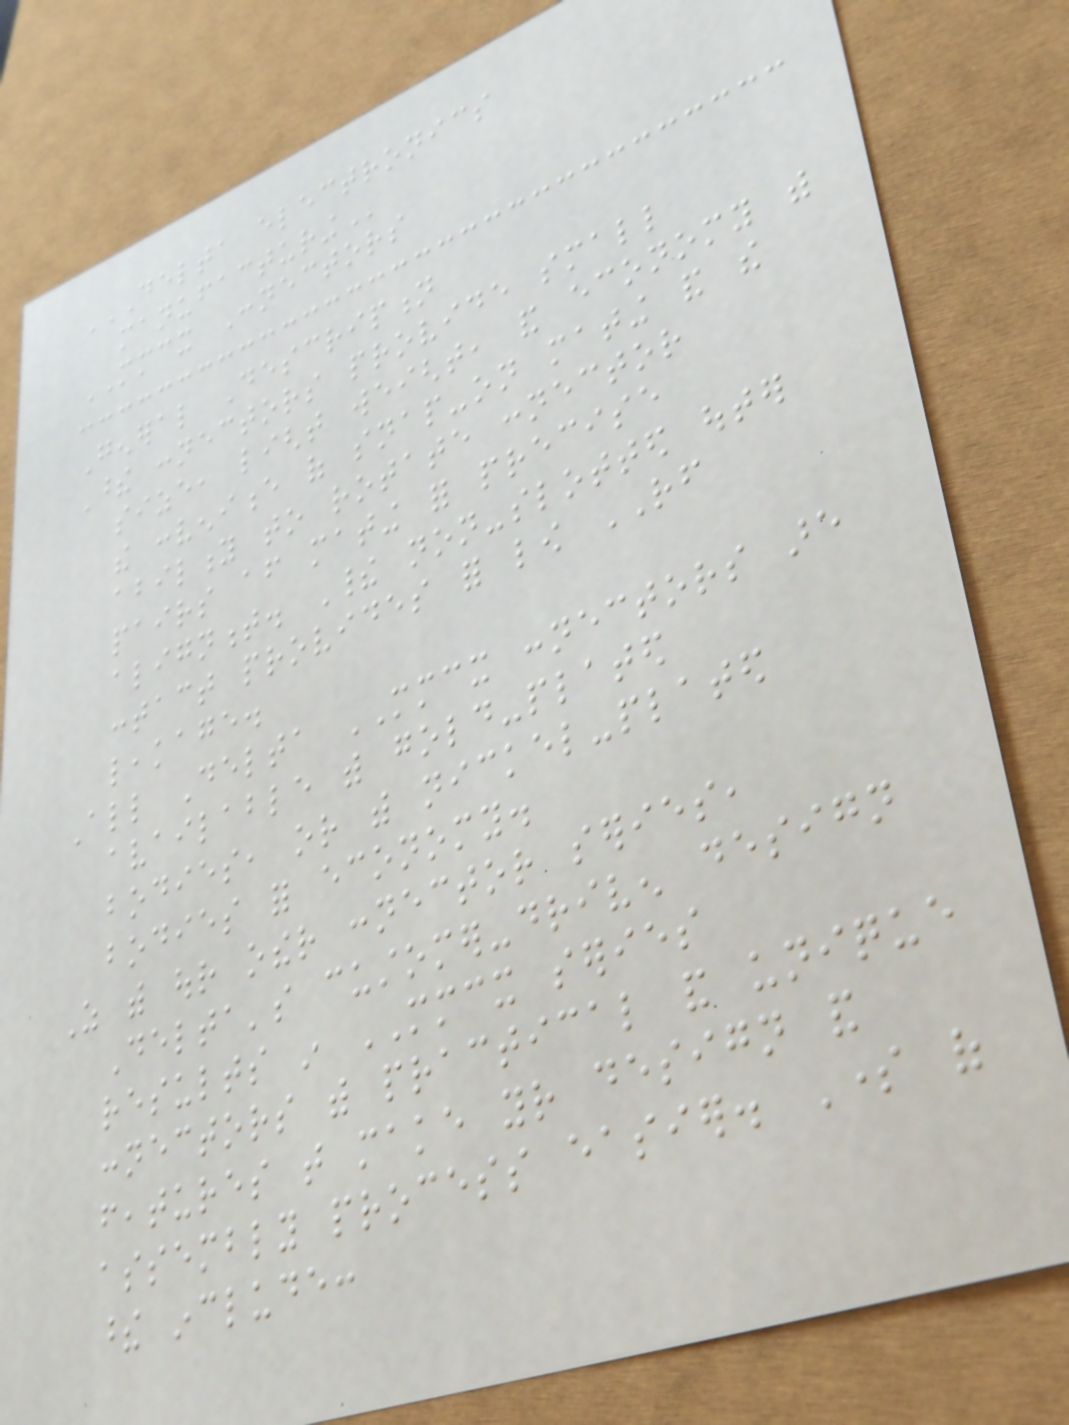DELTA ELECTRONICS
MANUFACTURING
MMCX Connectors
General Description
These connectors provide small
size, light weight, and economy with
the convenience of snap-on mating and the
ability to rotate connector
pairs after mating for precise
alignment. Their non-slotted outer
contact provides for low RF
leakage.
All Delta MMCX connectors are
available with gold-plated
bodies, or with nickel-plated
bodies for economy.
As with our other connector series,
Delta's customer-driven design
results in MMCX series
connectors with practical and unique
features that make your design and
assembly process easier. Some of
these include:
